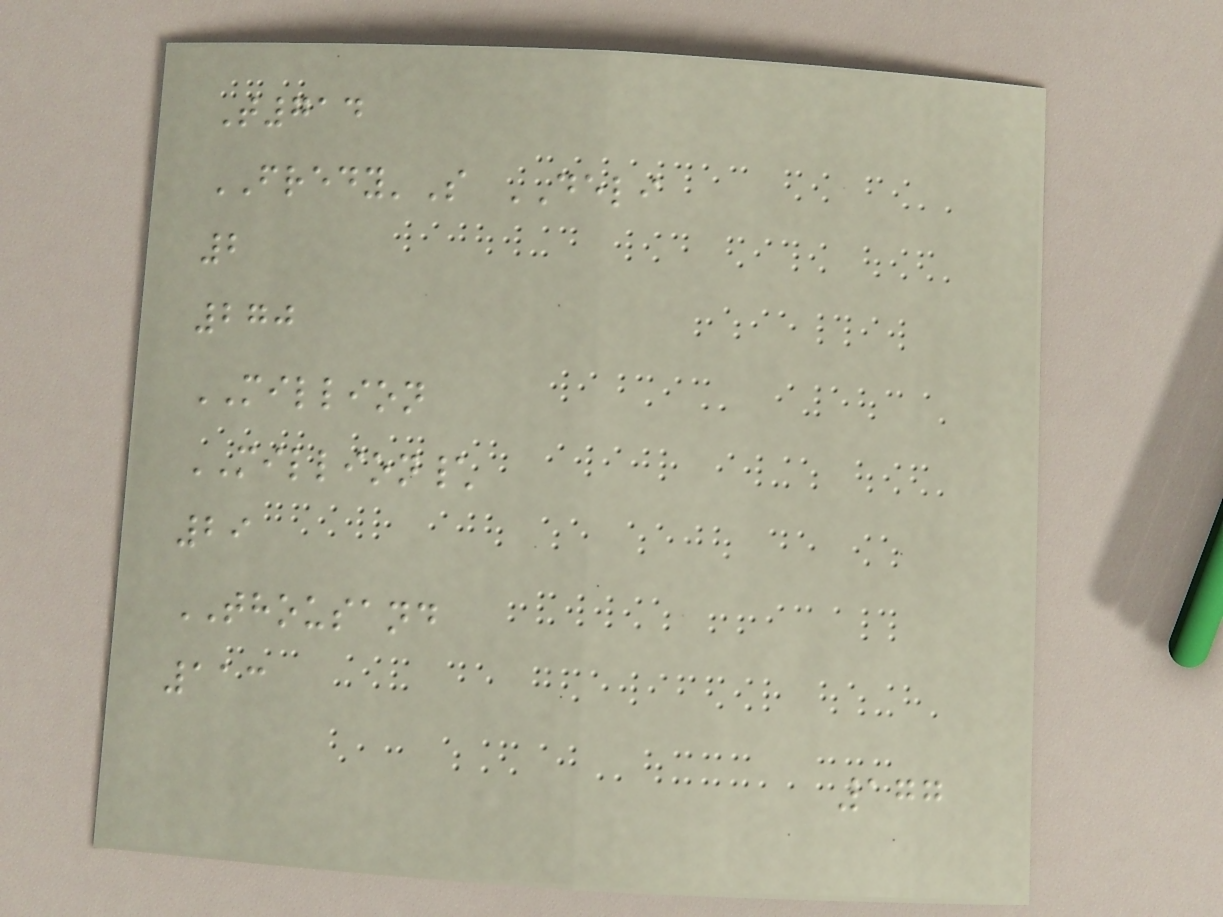T714
FREDY'S DELI
2
270
MILLION
MILLION\
29
THOUSAND
113
177
